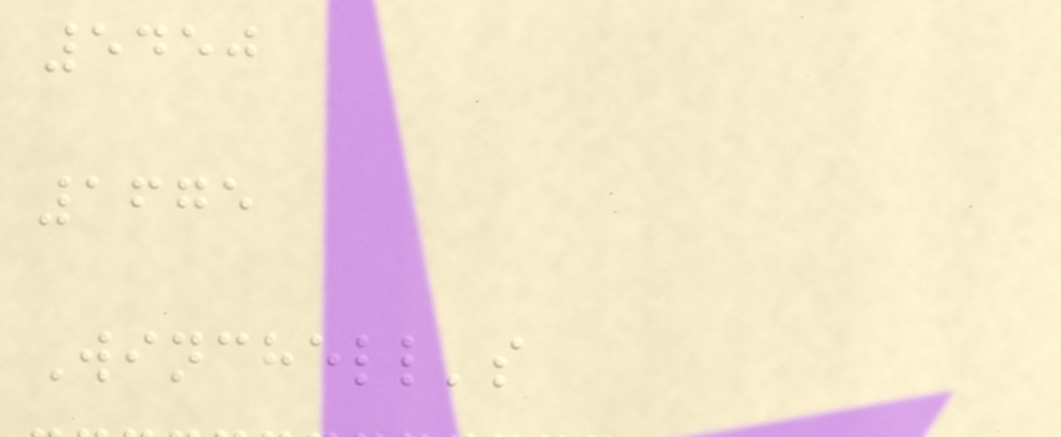5450
1675
Winchell's
